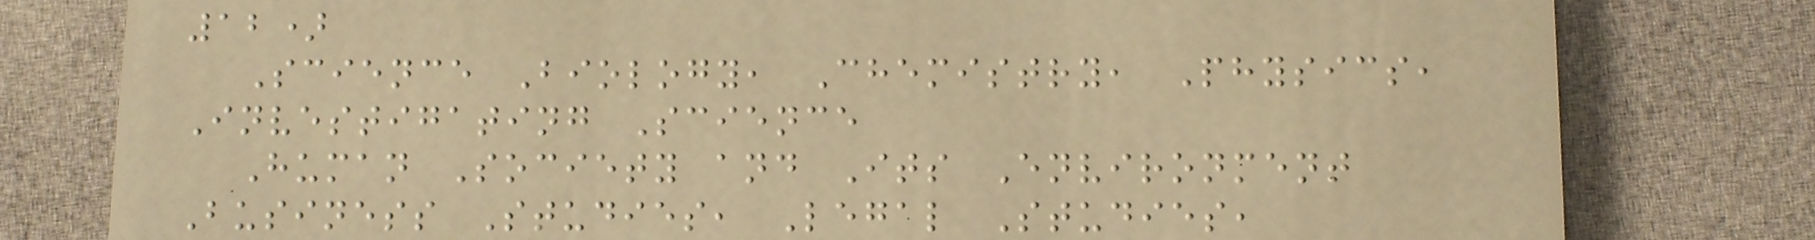12)
Science Biology, Chemistry, Physics,
Investigating Science
Human Society and Its Environment
Business Studies, Legal Studies,
